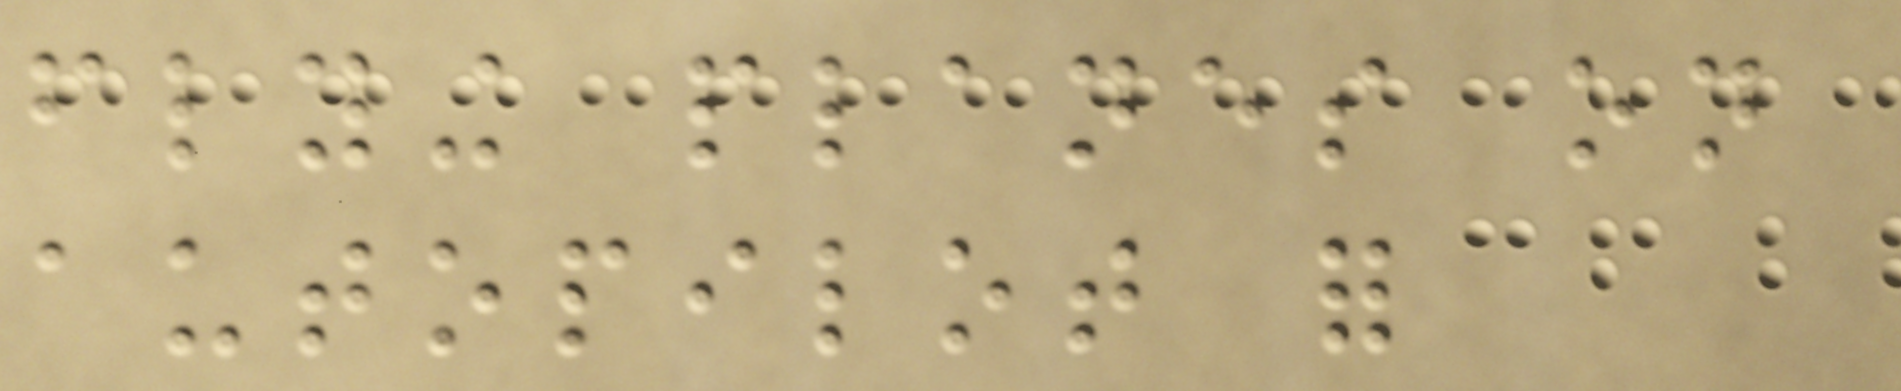flying planes on
autopilot for
